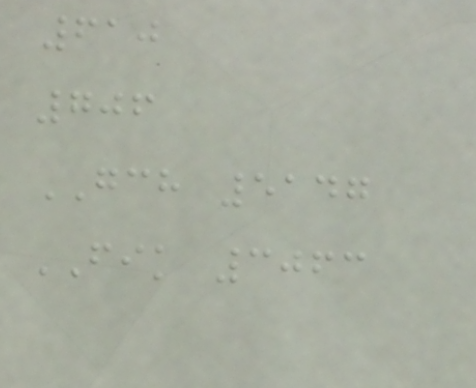610
706
GCH 5147
FIK 3063
